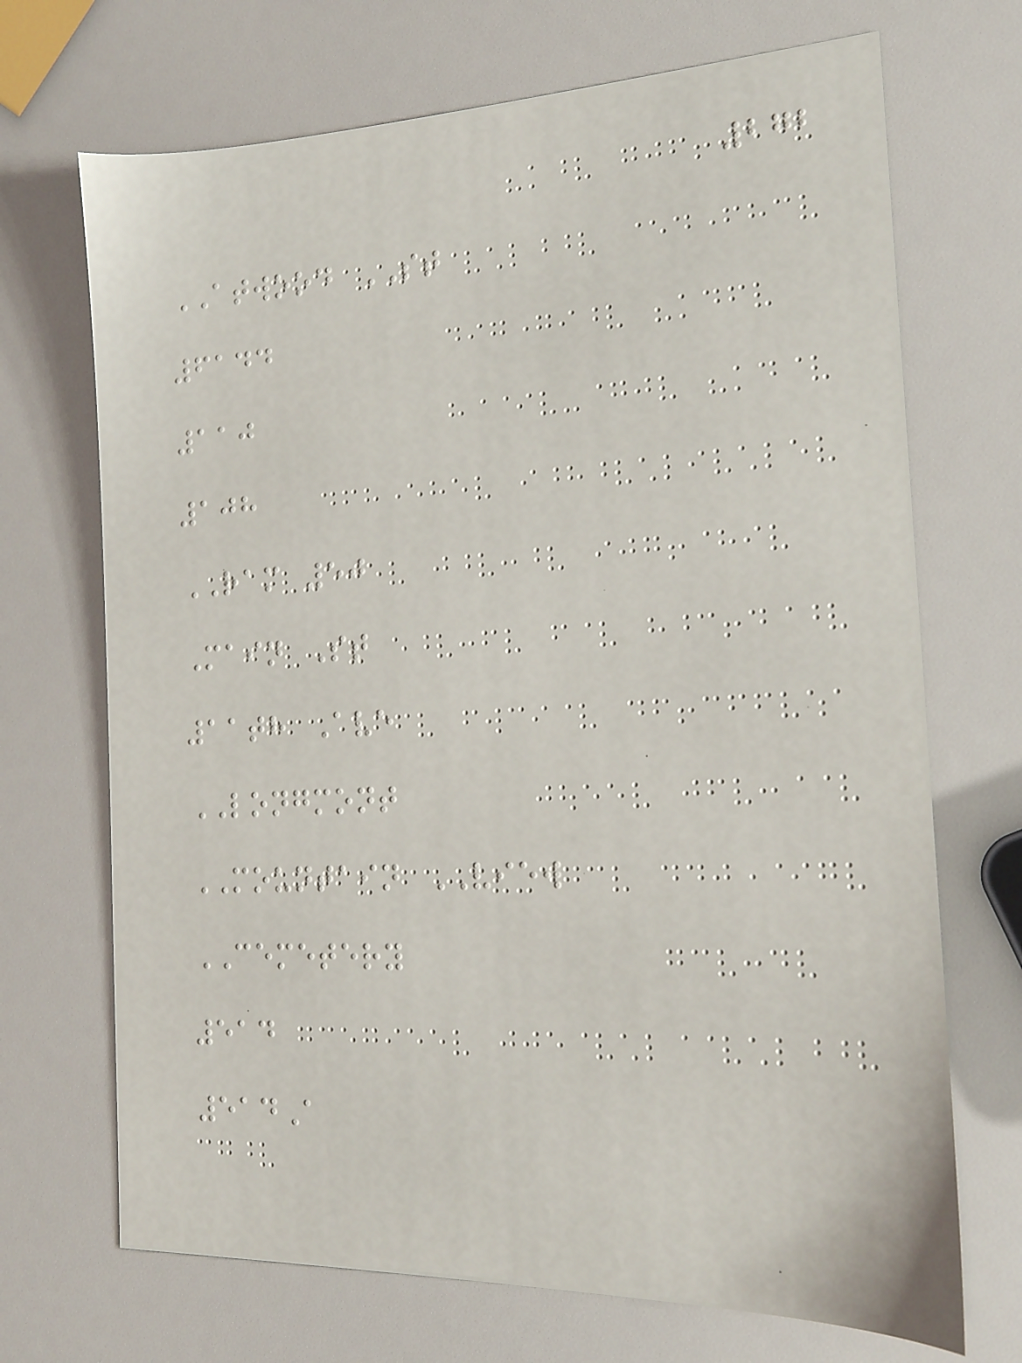272
ATWOOD ST
6144
110
108
RAM 50
Main St
11th Ave
LONGMONT
MOUNTAIN VIEW
CEMETERY
514
514A
